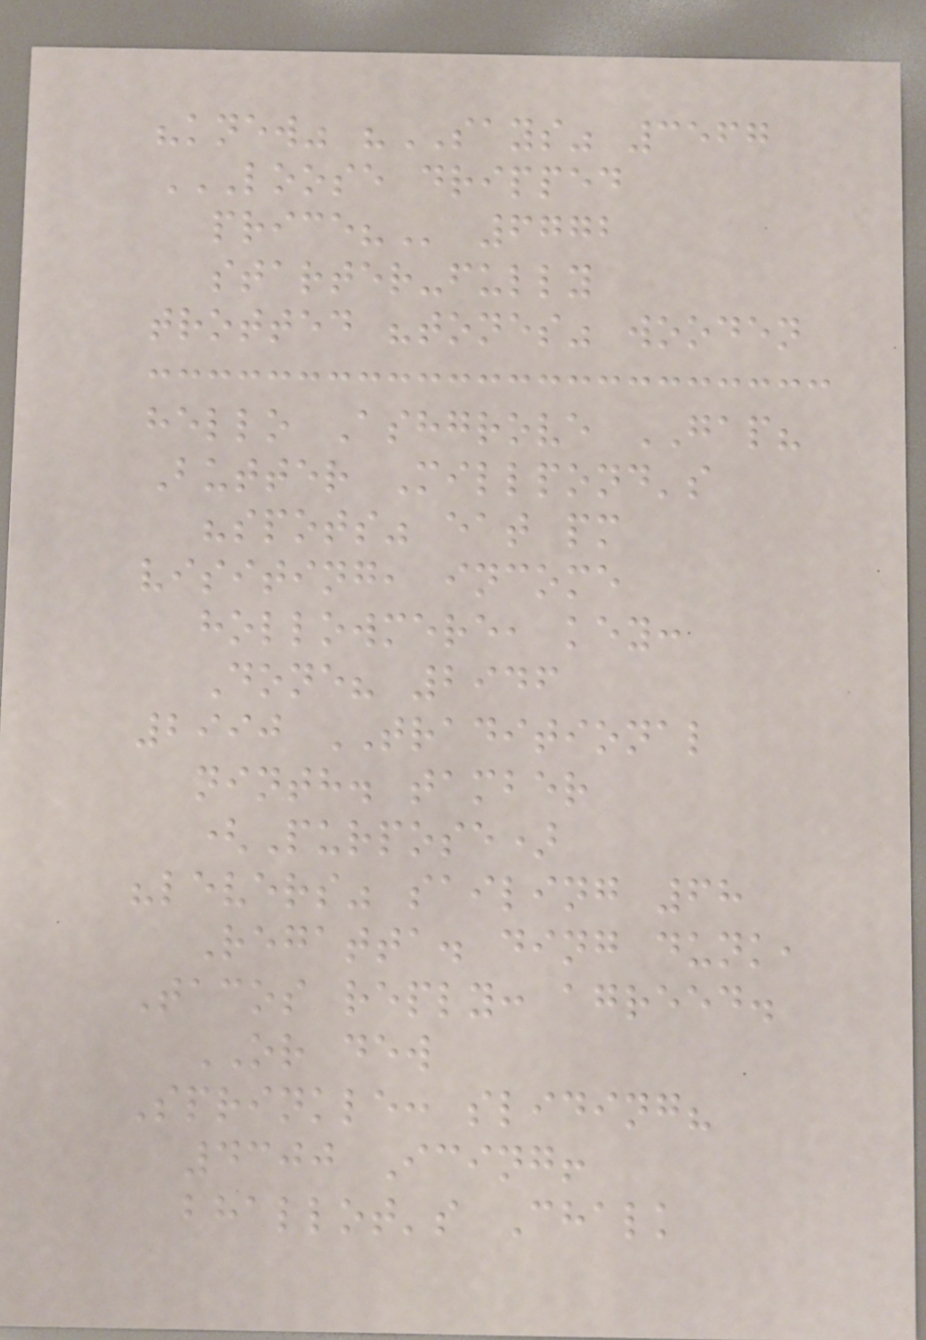"knew" "SAYS" 3567
LOOSE DRIPPED
PRICE? 6772
starter-fully
trotted "tones" wooden
hello Ashgrove GAP?
Butter Millpond's
"spots" eat pm
visiting, income
hollowmere, key:
Done? 2946
2990 TRADITIONAL
ninth. tamber
(Purpose)
"levers" sailing 68
Regatta. ding dunk,
Tacos reply: agreed.
OR dew
Sprinkle: sliding?
4300 Icing!
bhallot's Chalk
